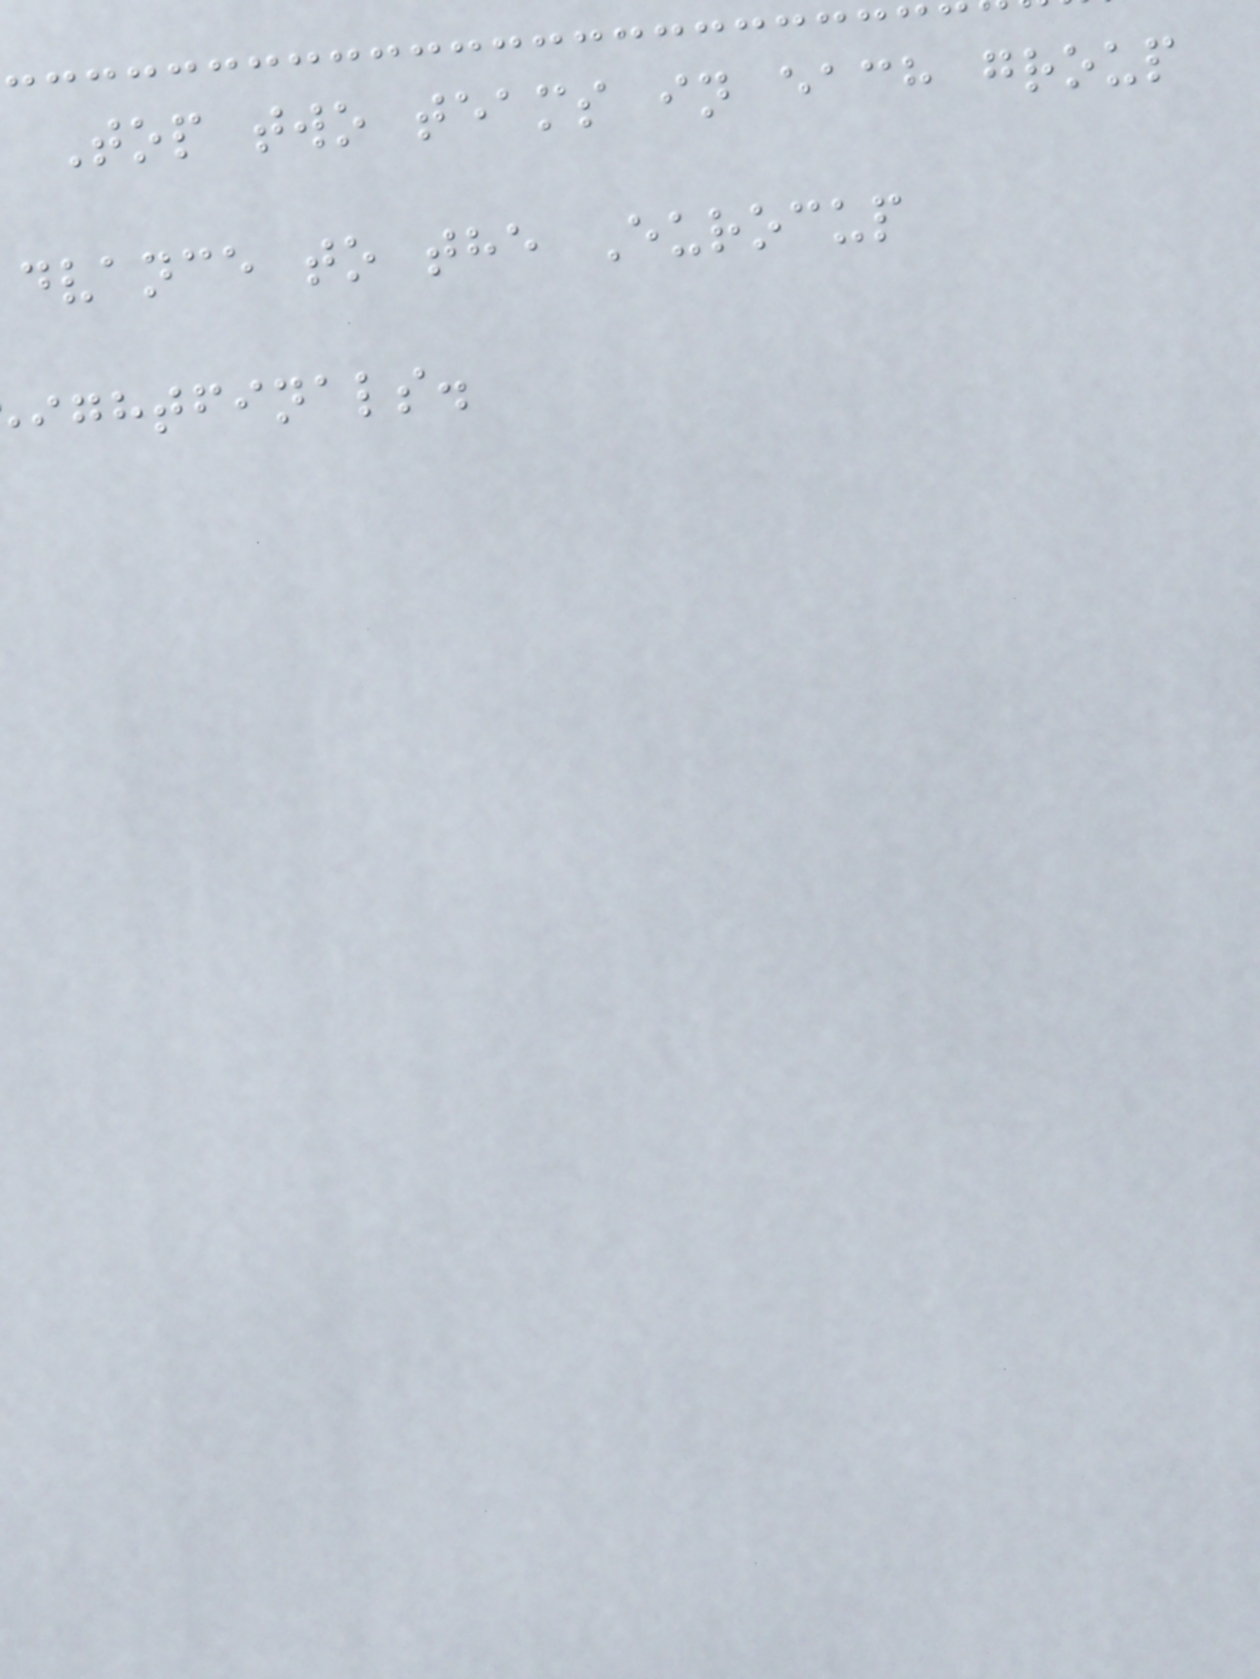Top two teams in each group
dvance to the Eurocup
ightfinals.
